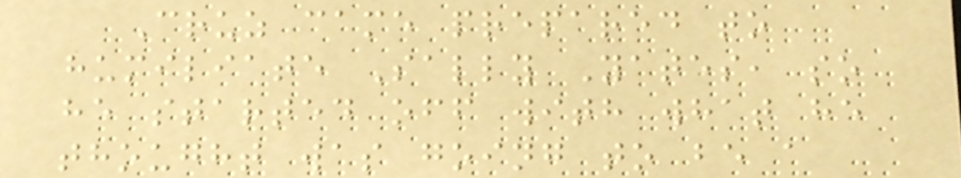Cruz came prepared to
humiliate Sally Yates, so
he started off with what he
thought was going to be a
